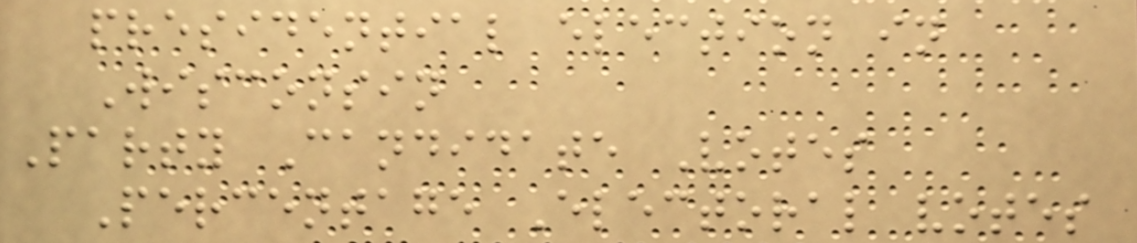presidential election in
Wisconsin
Party Candidate Votes
Percentage Electoral votes
